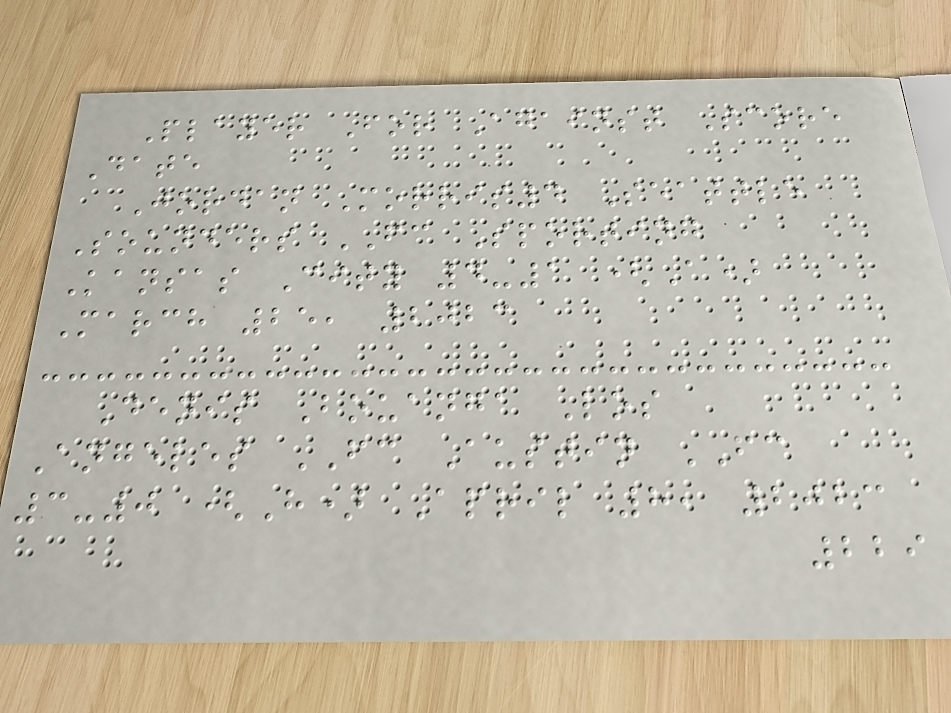Player For Against Score
Date
Jordan Morris4 Seattle
Sounders FC Sporting
Kansas City 4-1 (A)
March 25, 2023
Denis Bouanga Los
Angeles FC Austin FC
3-0 (H) April 8, 2023
229
